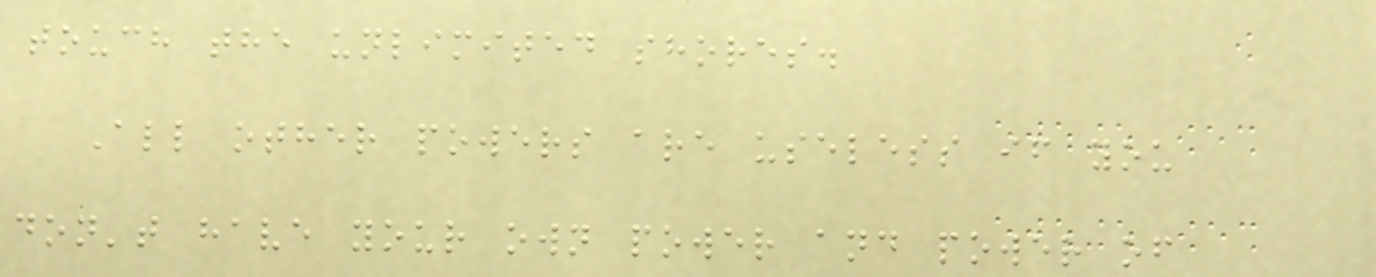touch the unlimited shores.
All other powers are useless if you
don't have your own power and power of
